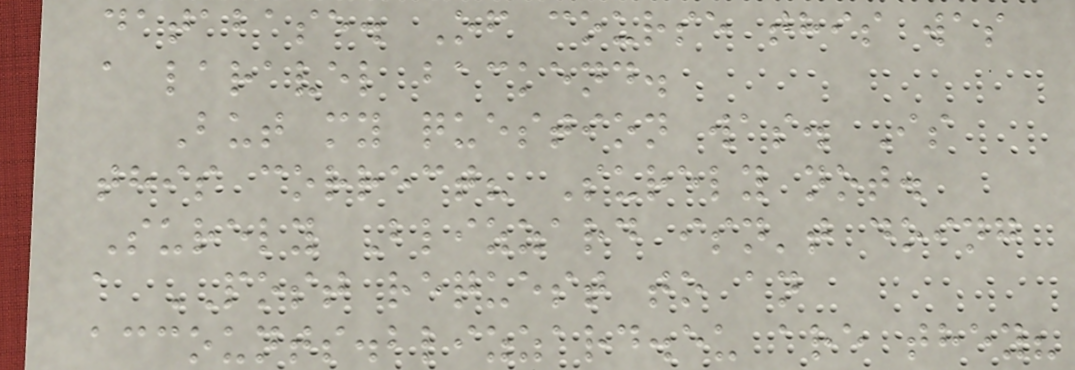database. Of course this was
a laravel backend.
But my question was. Is
this correct? Surely not.
Surely Blizzard isn't doing
a POST request to an
accounts.blizzard.eu are they?
